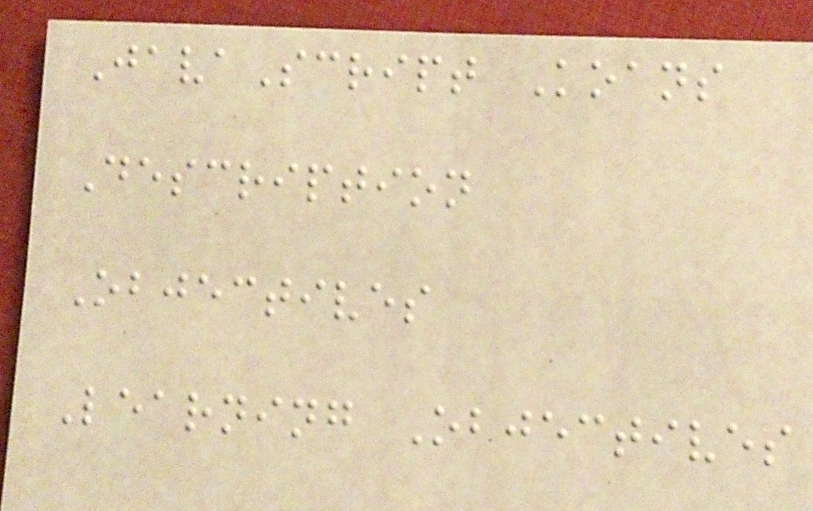JavaScript Koans
Description
Objectives
Learning Objectives
